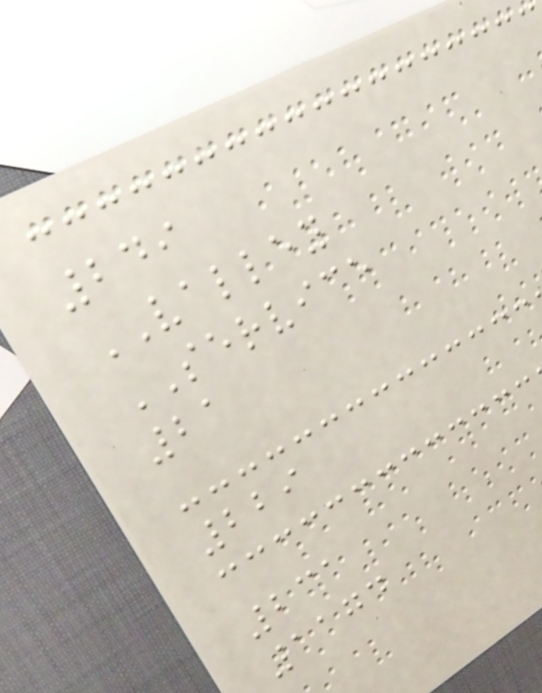249
VALLEY
SERVICE
21
229
231
1174
